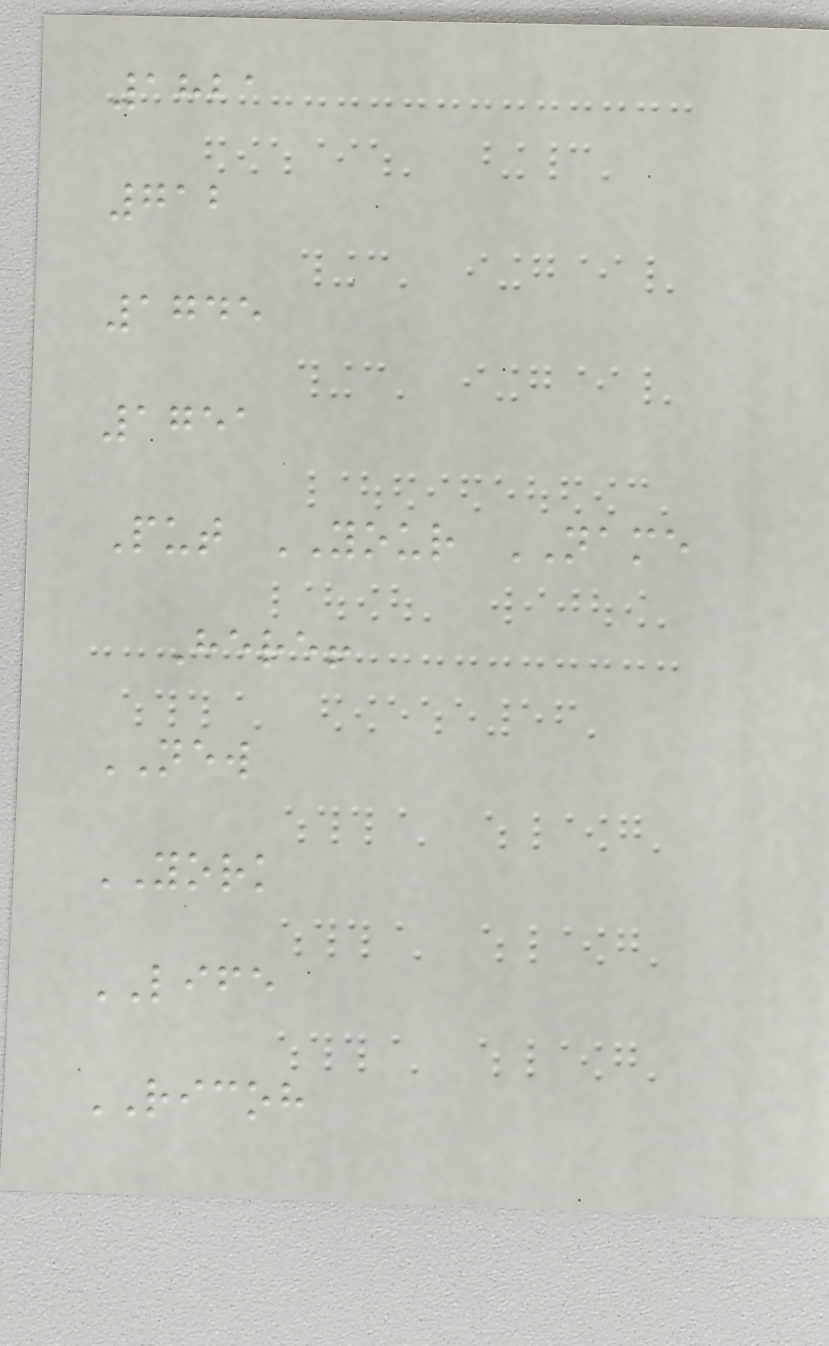1821
712
1745
1751
Put YOUR NAME
Here!
NEW
YORK
LIFE
RICOH
